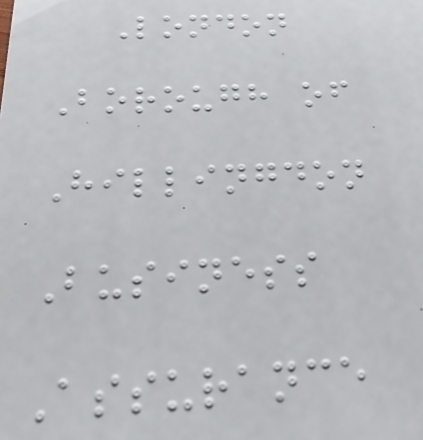London
Borough of
Hillingdon
Business
Assurance
